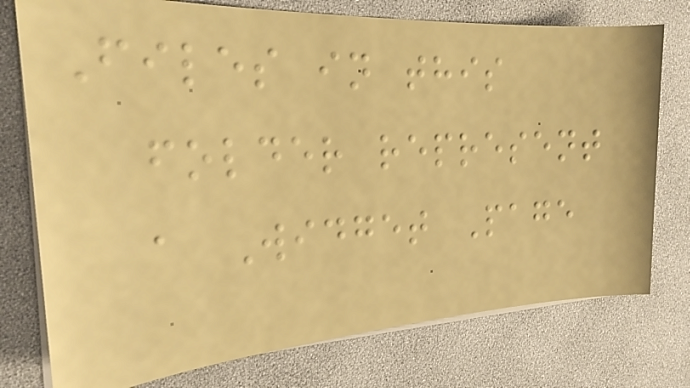Files in this
folder represent
a Widget Page
